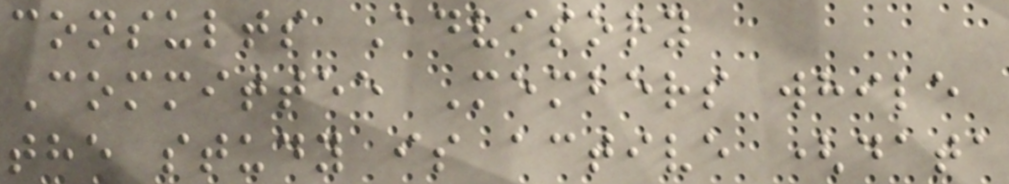consults Advisory
Committee Members while
the study is active (data
